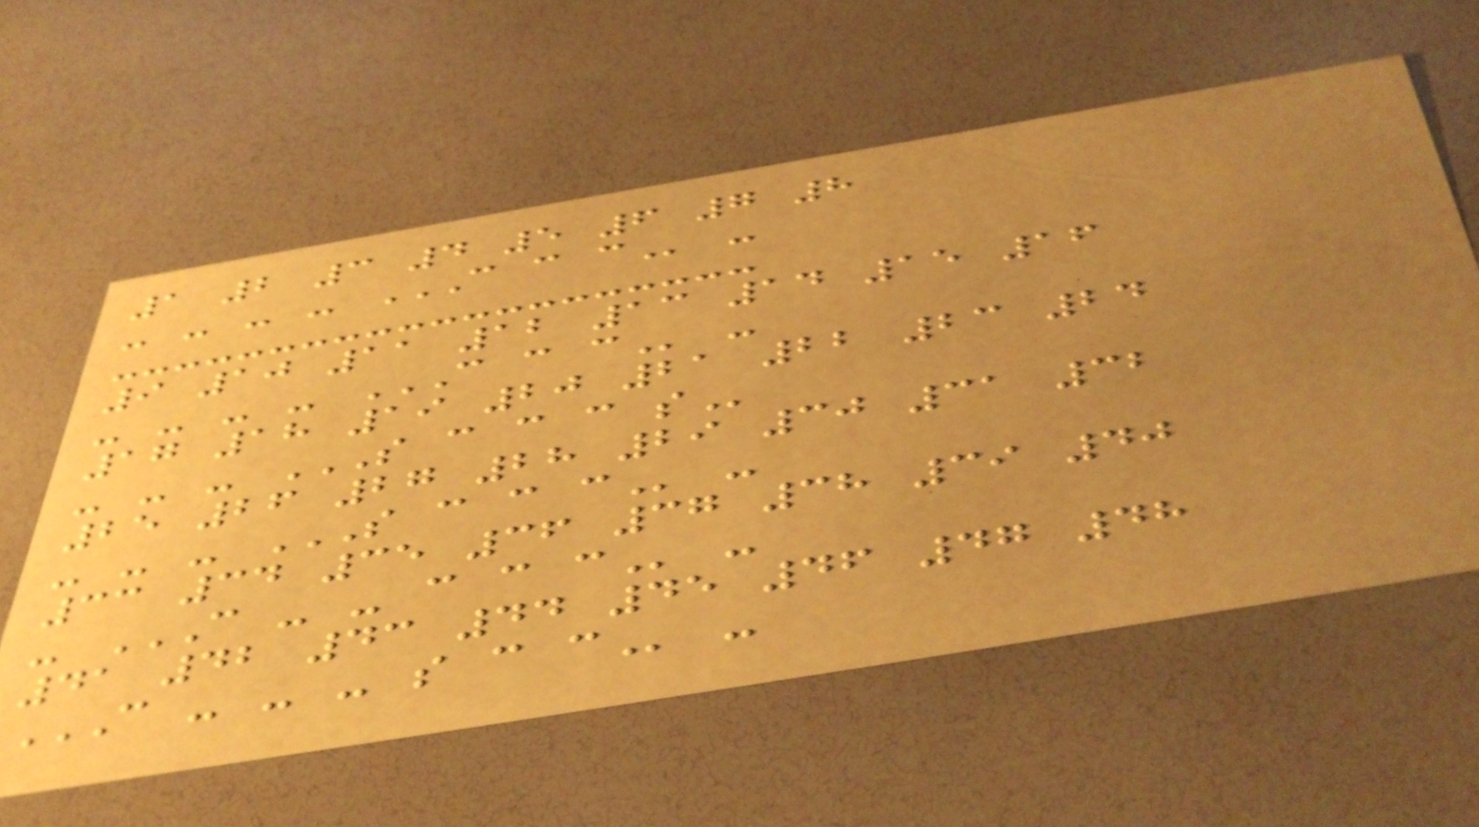1 2 3 4 5 6 7 8
- - - - C C C -
9 10 11 12 13 14 15 16
- - - - C C C -
17 18 19 20 21 22 23 24
- - - S C C C S
25 26 27 28 29 30 31 32
- - - S C C C -
33 34 35 36 37 38 39 40
- C - - C C C -
41 42 43 44 45 46 47 48
C - - - S C C -
